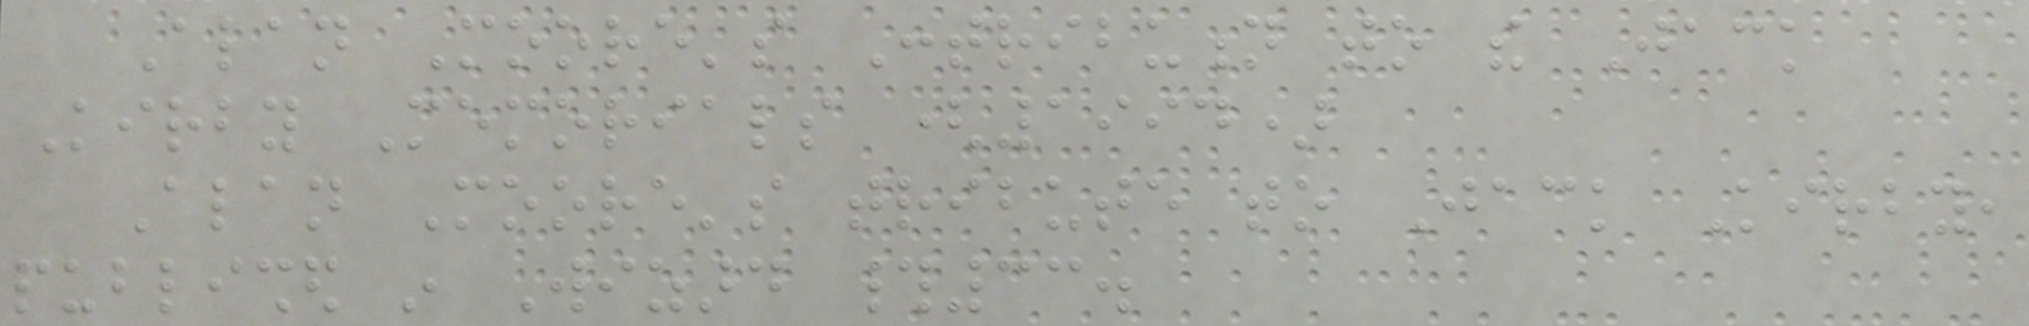Alan Moore's Contribution to the Jack
Kirby Memorials (1994)
Alan Moore's tribute to Jack Kirby,
published in Wizard #33.
